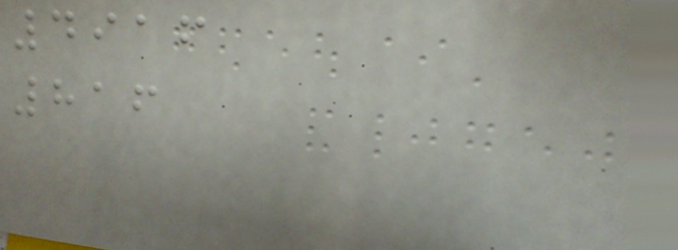4916
816
